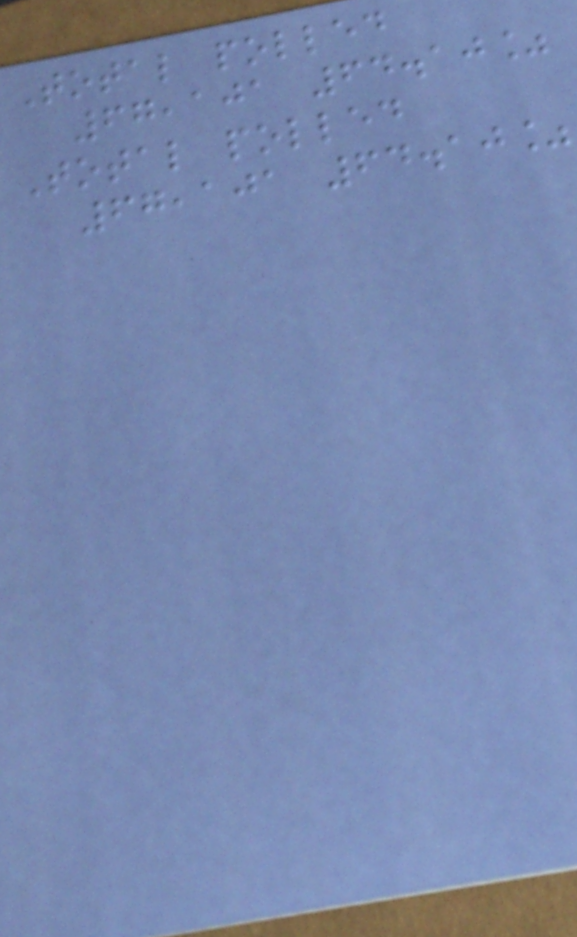Total polled
67,101 64.10%
Total polled
67,101 64.10%
